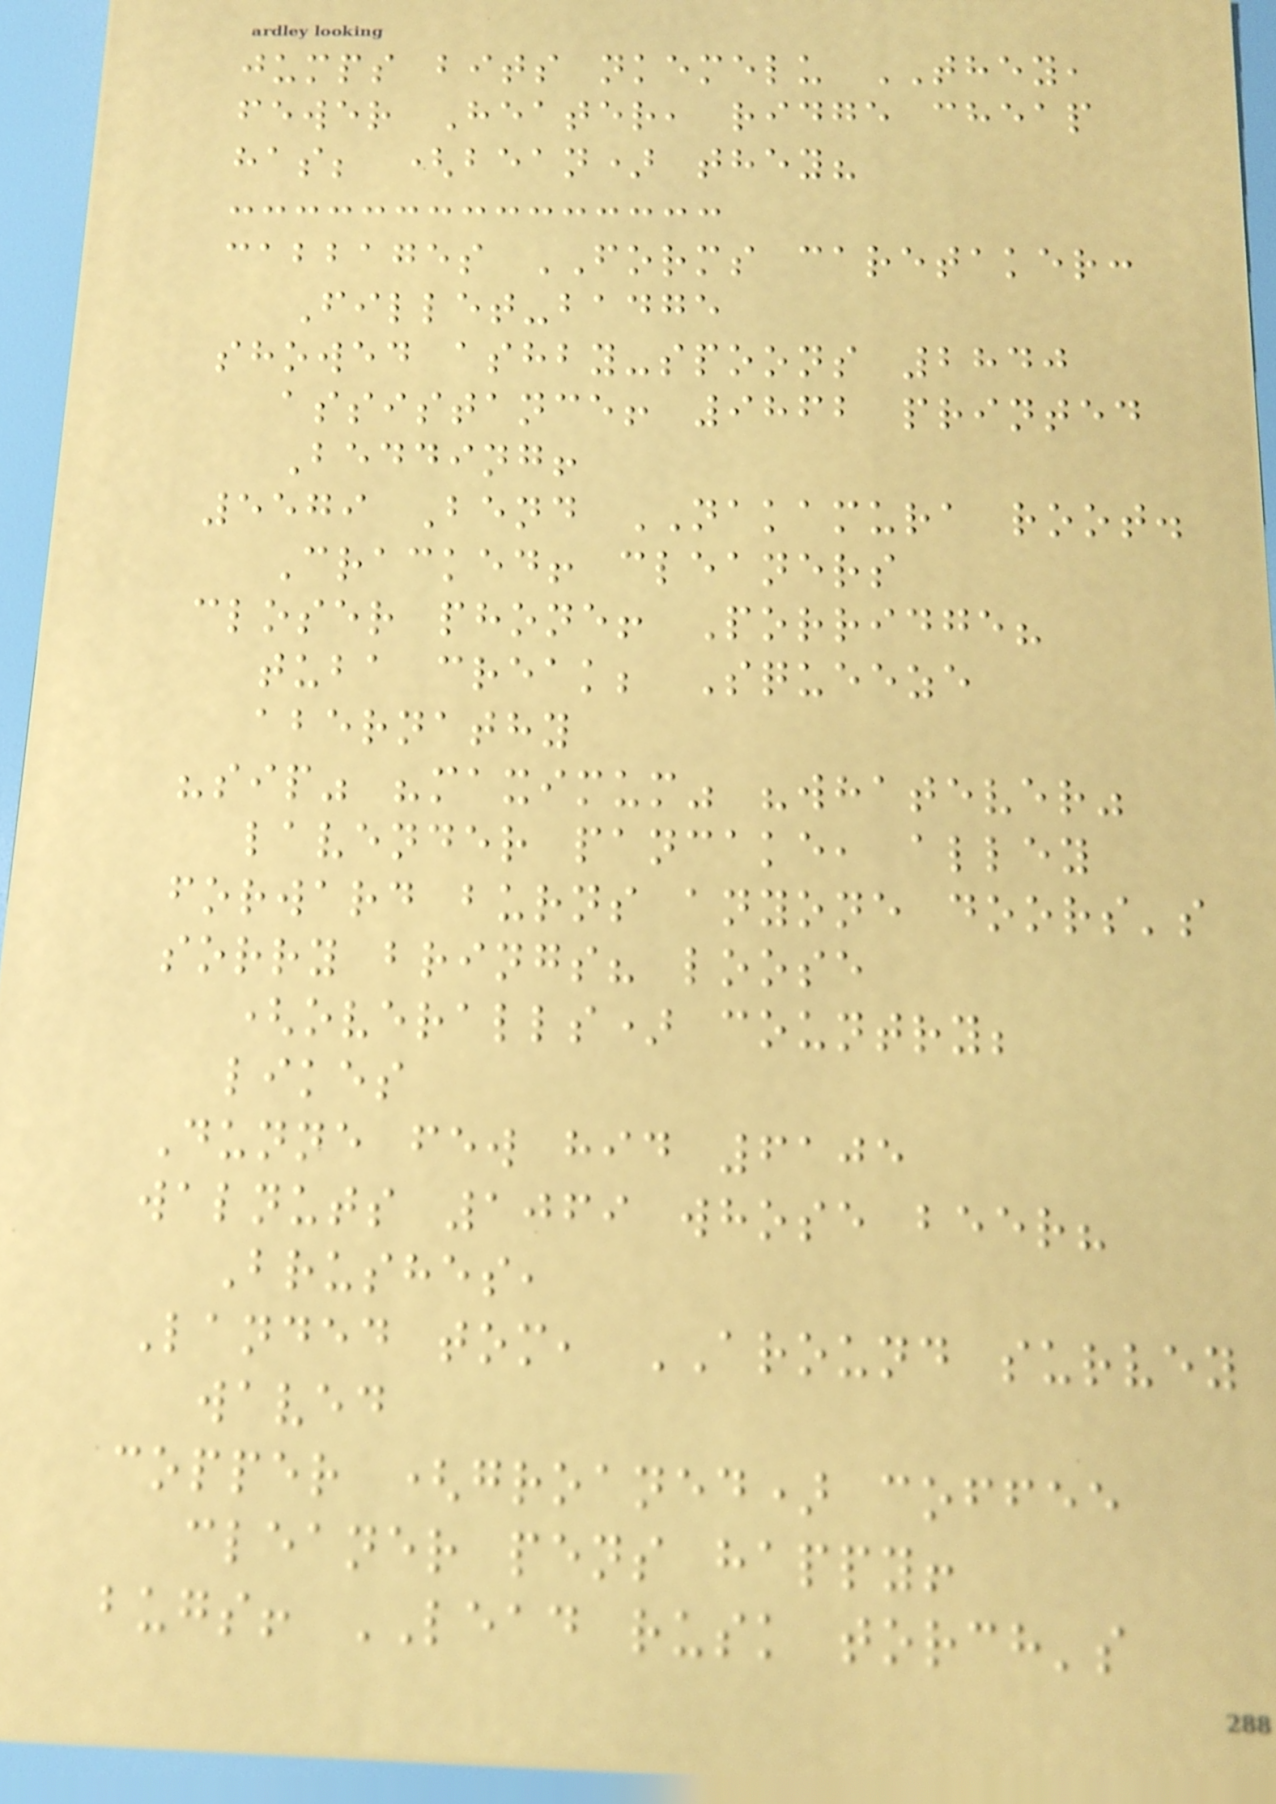jumps bits nkemelu THEY,
fewer Heater, ridge cheap
has; (bean) they?
cabbages FORMS caretaker:
Fillet-badge
showed ashby-spoons 2840
assistance! 9862 printed
Bedding!
5579 Bend NAKAMURA root.
Cracked! cleaners
closer phone! Porridge?
tuba creak; Squeeze
abernathy
"sip" "maximum" "whatever"
lavender pancake, alley
forward burns anyone doors's
sorry brings? loose
(overalls) country;
likes
Dunne few hid 6105
walnuts 1069 whose beer?
Brushes,
Landed tom, AROUND survey
waved
copper (groaned) coffee
cleaner pens happy!
bugs! LEAD rusk torch's
